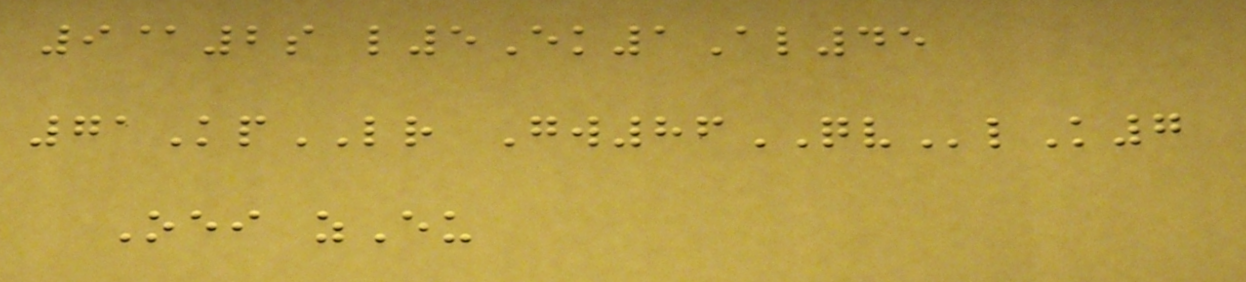9@2s l5Ek1Al45
71KpLR Gw86QVlK7
Oei zEu
